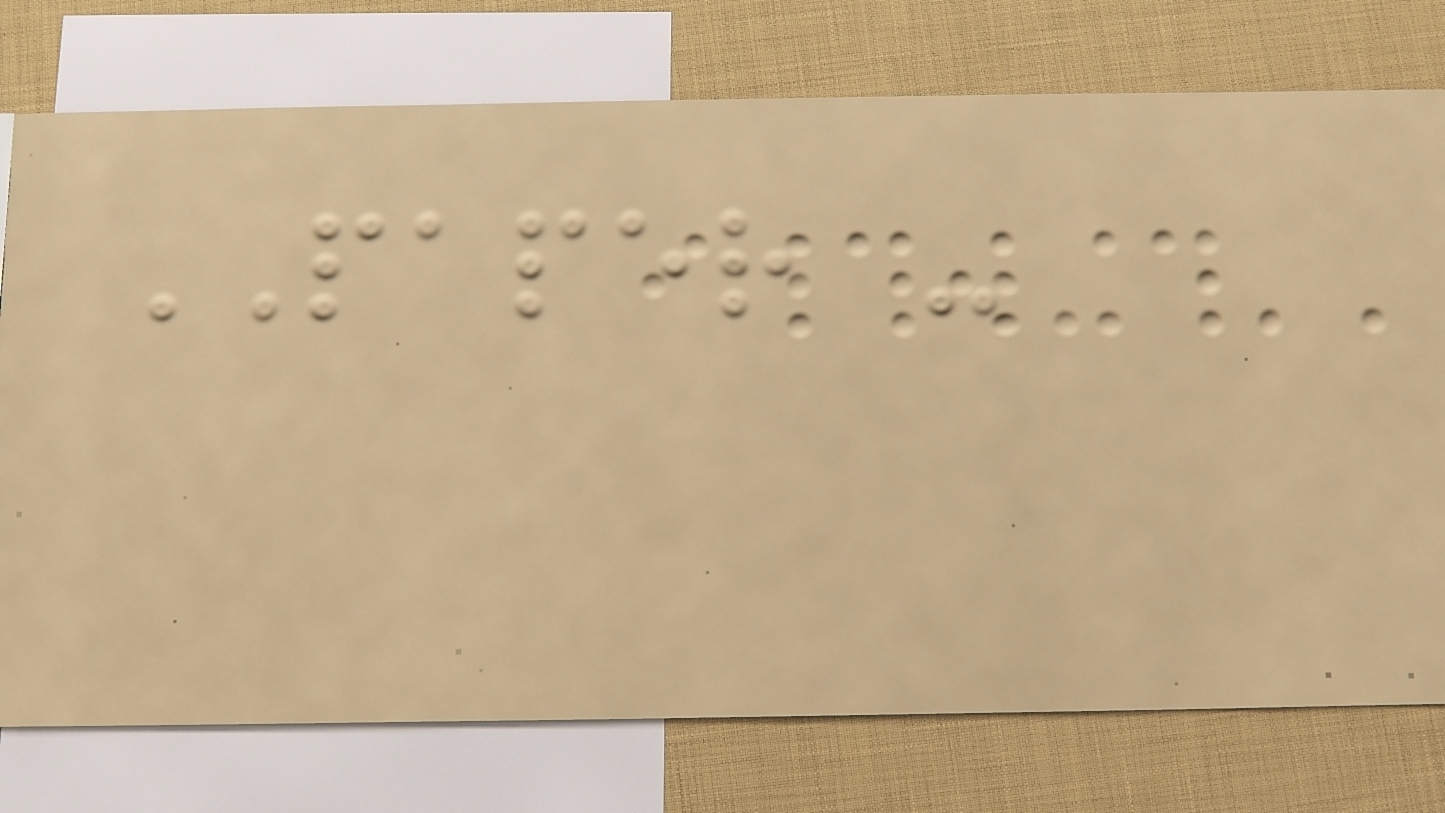PAPER -
